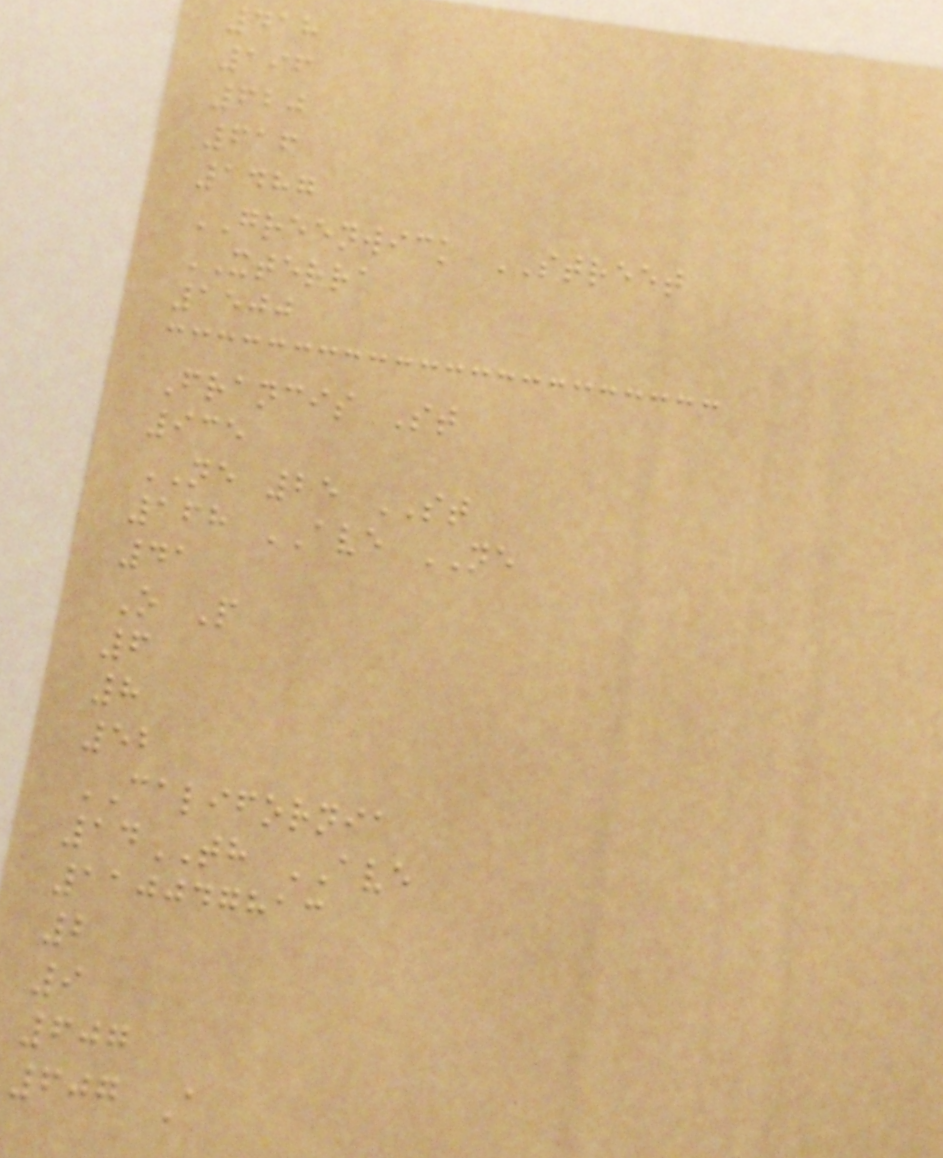418
196
620
616
1487
GREENWICK STREET
XTERRA
1500
Francis St
935
NE 25 ST
168 AVE NE
41
O P
6
8
52
CALIFORNIA
14TH AVE
110047813
2
9
607
607 A
